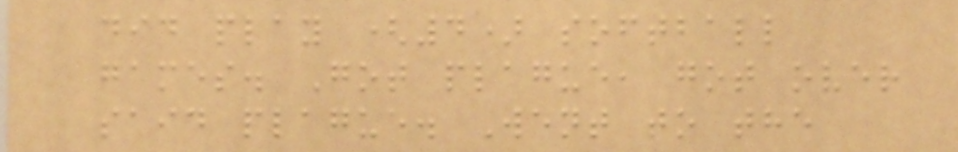did play (4) softball
games. Got plague, got over
said plague. Went to the
